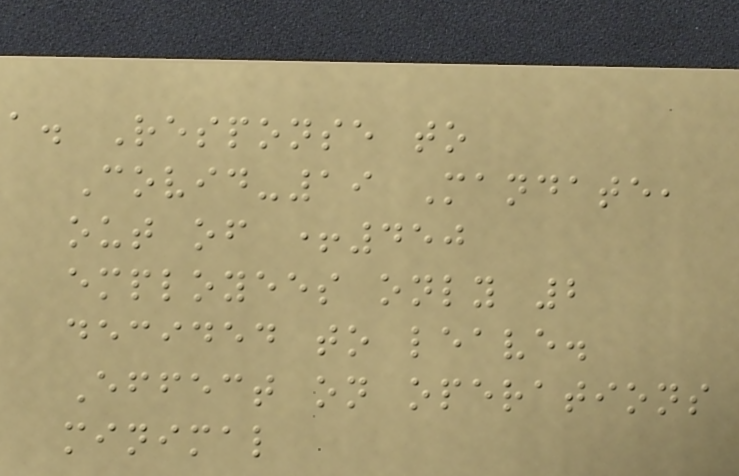a. Response to
Covid-19 Mandate,
out of +450
employees only 2
decided to leave.
Effect on operations
minimal
